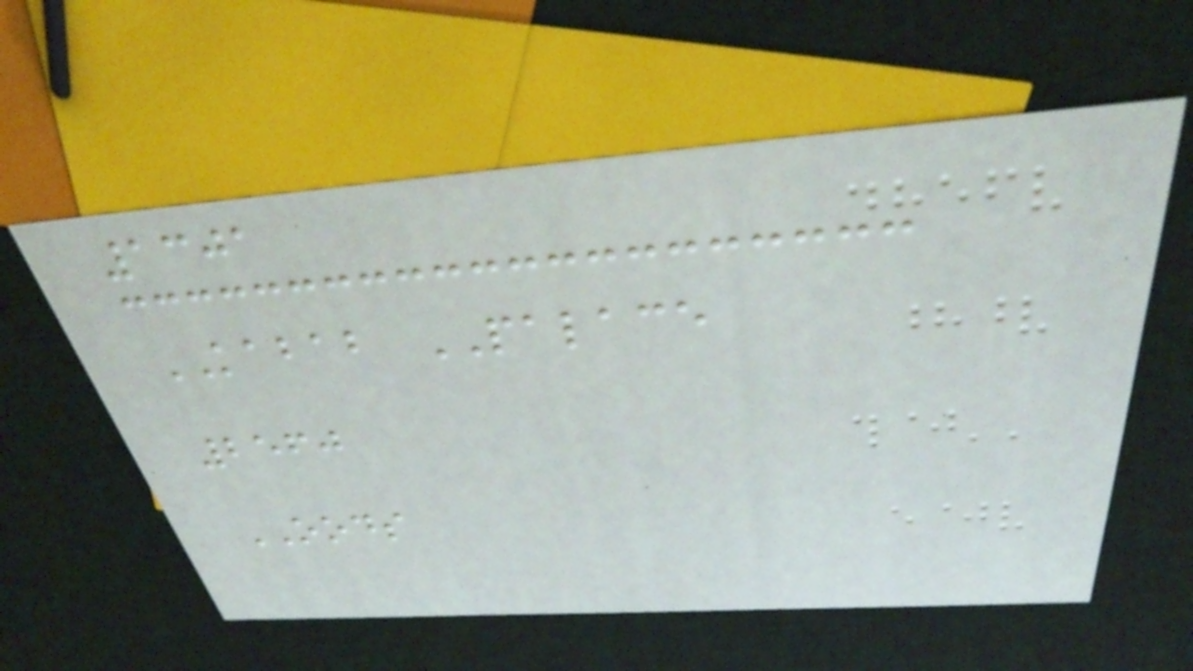1301
KABAB PALACE
2560
OODS
